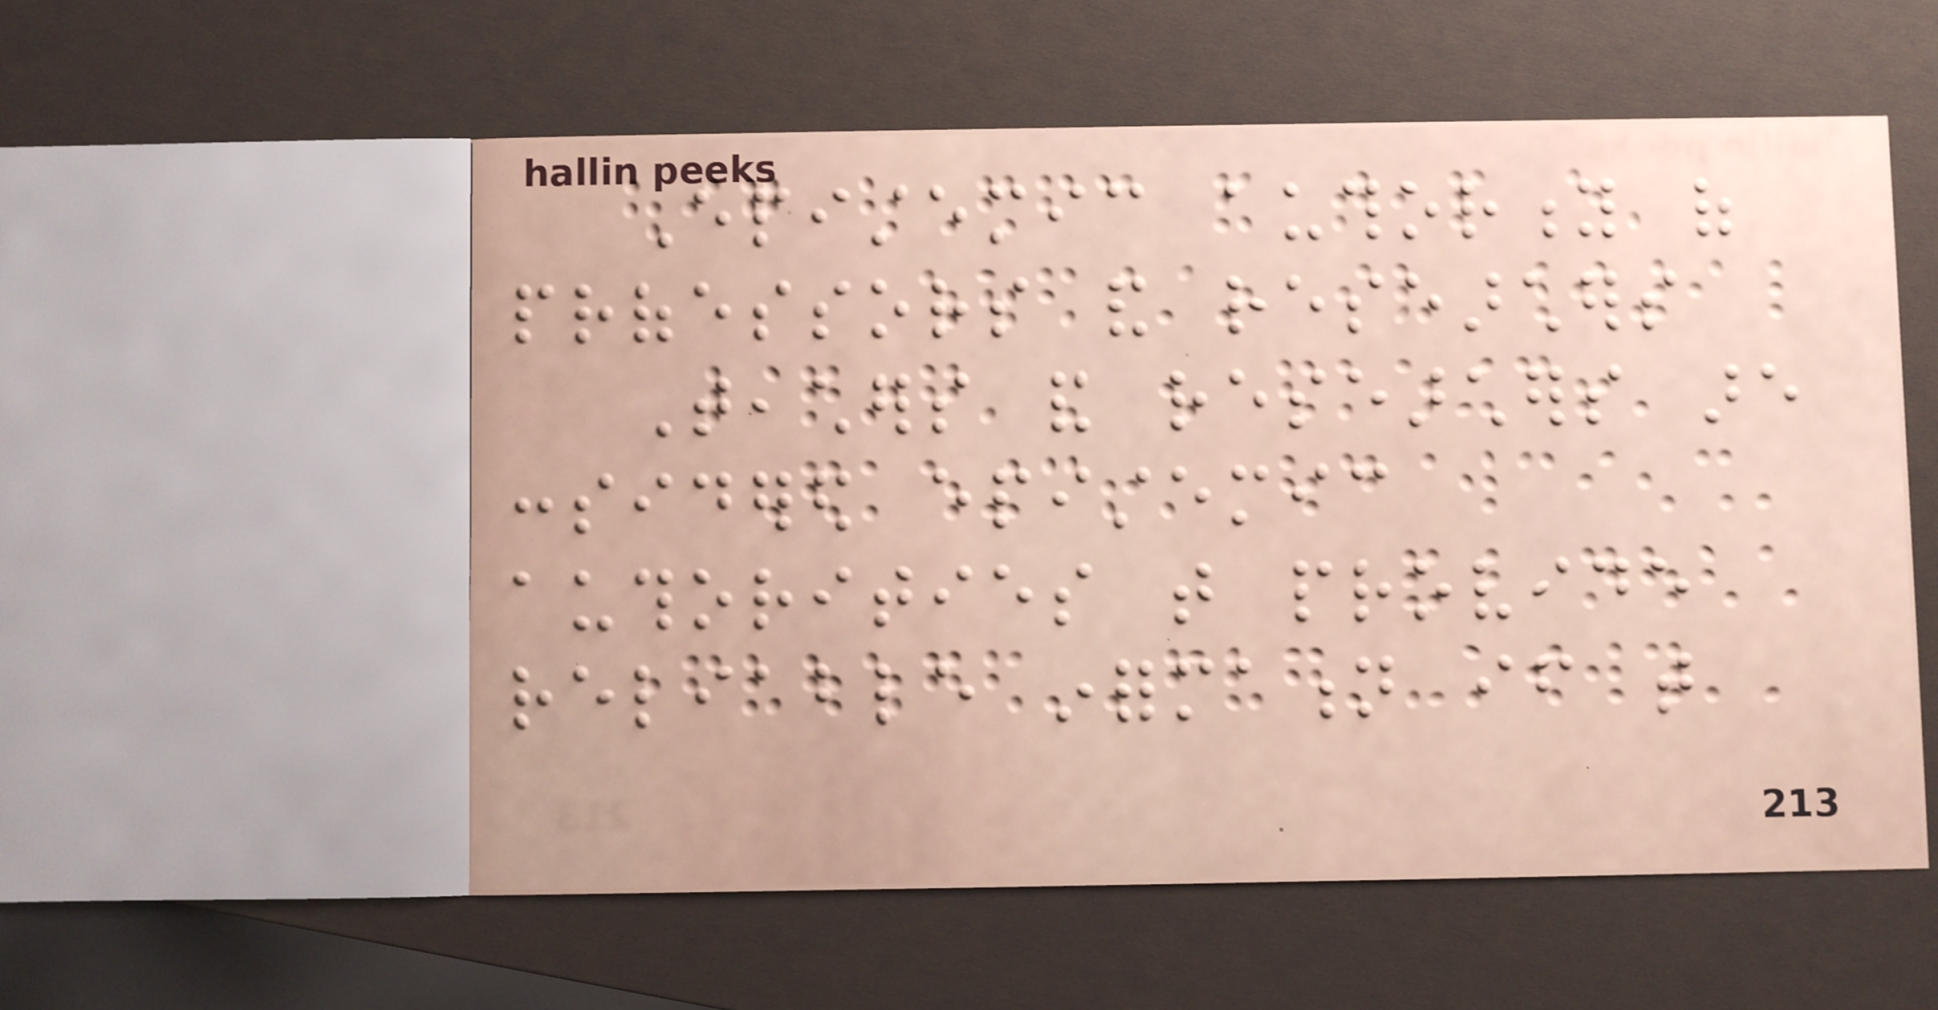Epistemic authority of
professors and researchers
Teachers and researchers are
considered epistemic
authorities that provide
reliable information if that
